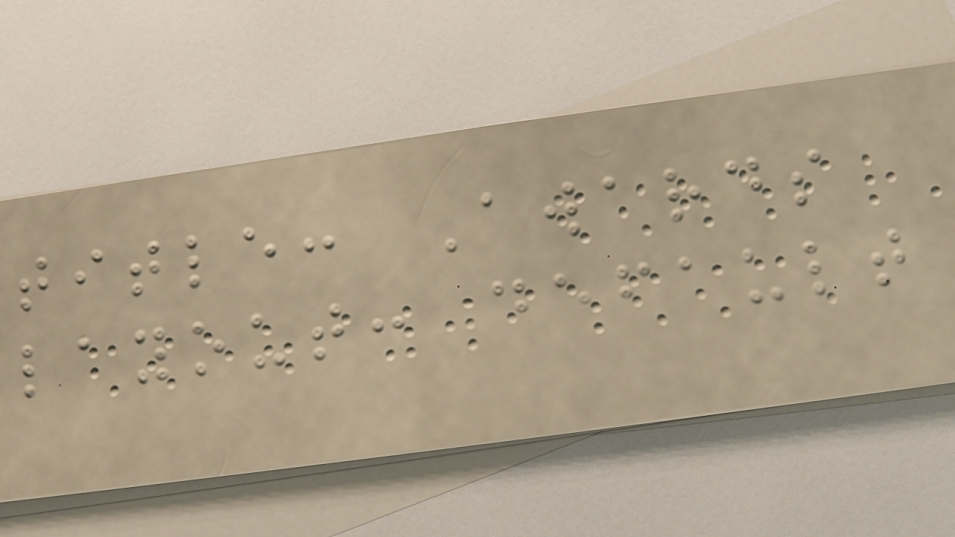title: Awards
layout: default
